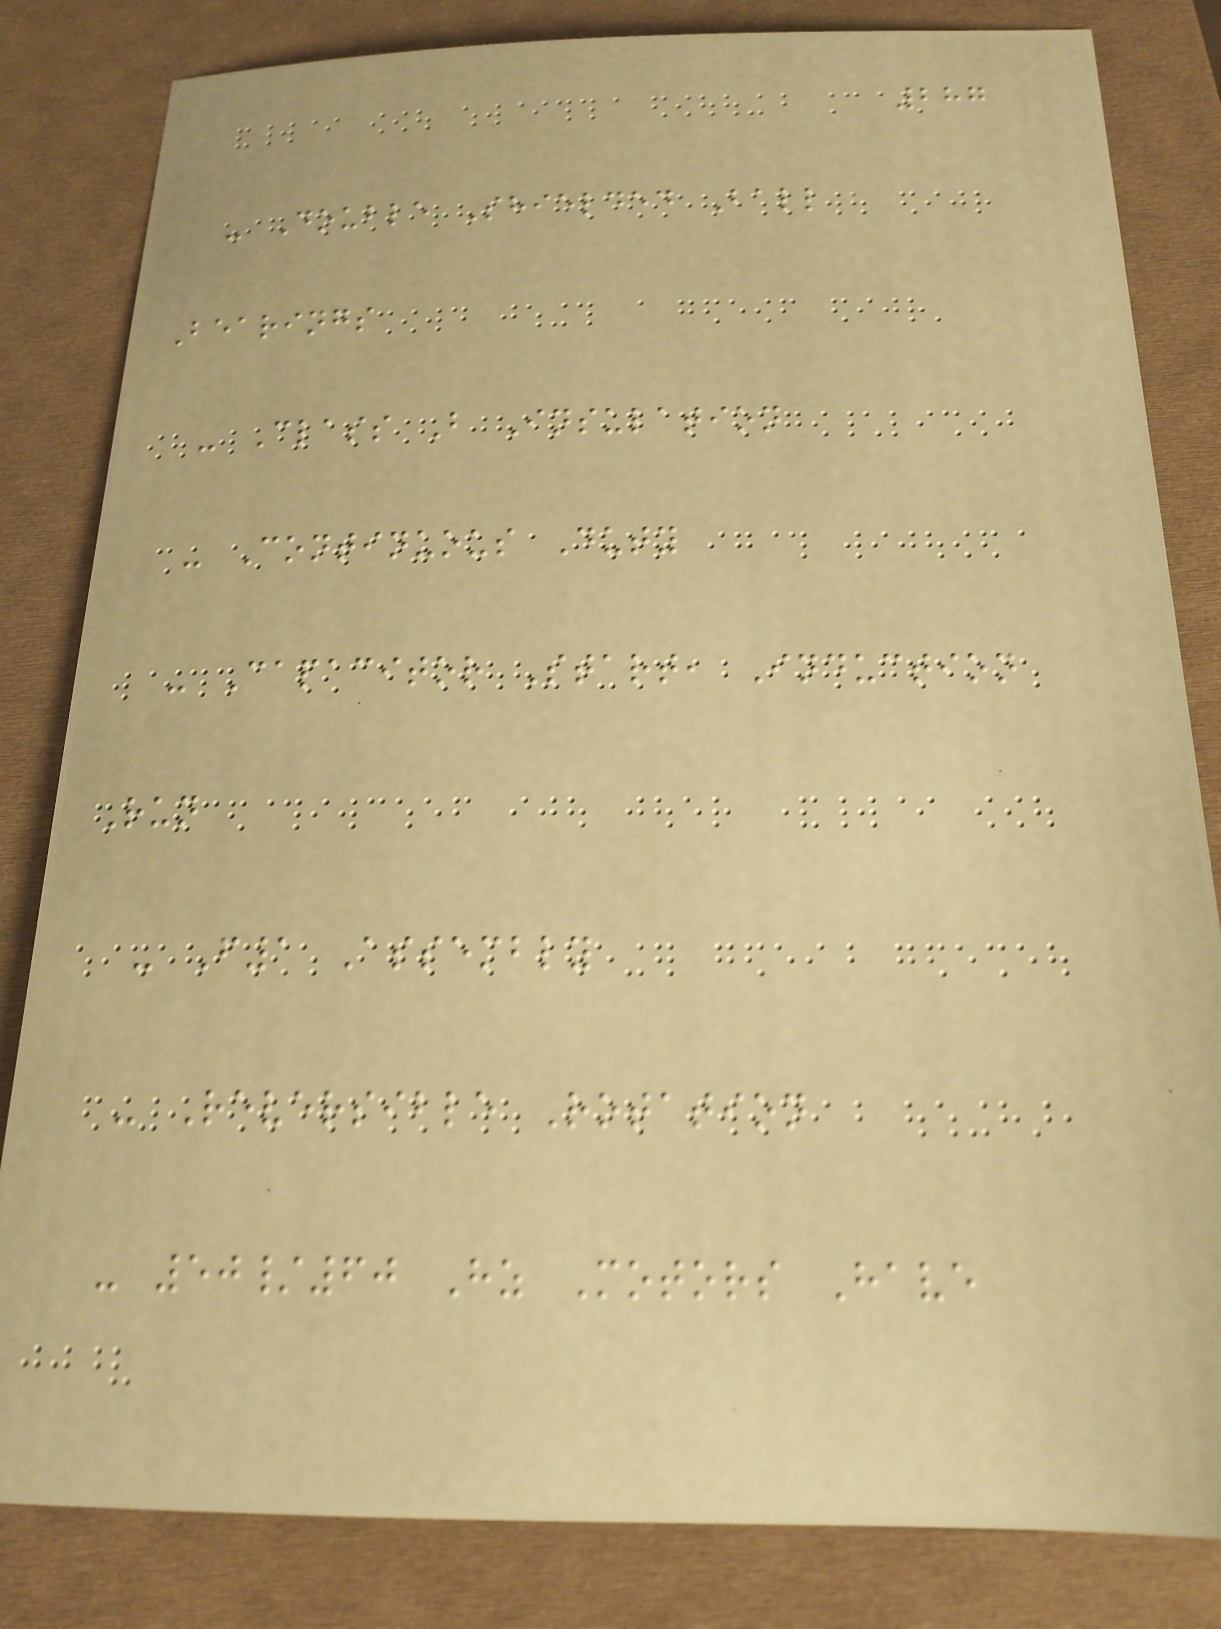287
- Double Shielded Ball
Bearings
- Class B Insulation
- Continuous Duty
- Capacitor Start, Induction
Run
- F1 Assembly
- Reversible Rotation
- 50/60 Hz Motors Have
